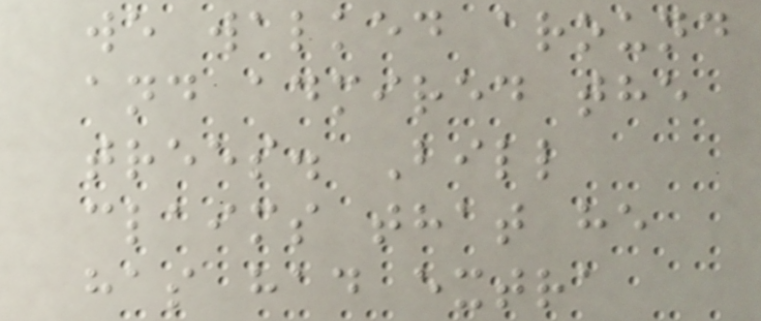we walked around
and admired the
trees. Bill
claims that he
has had extra
